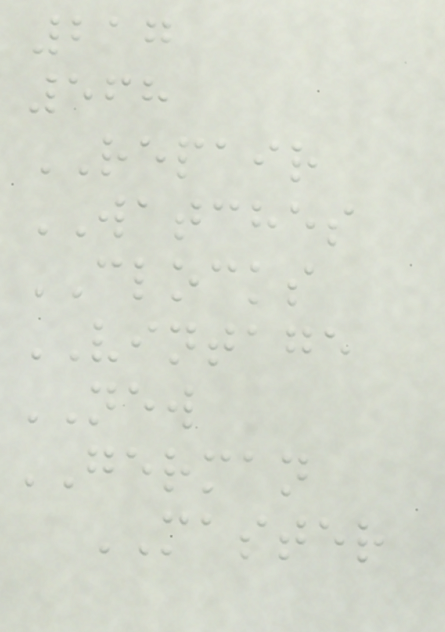217
568
REPAIR
WATCHES
CLOCKS
VINTAGE
NEW
GERMAN
MASTER
